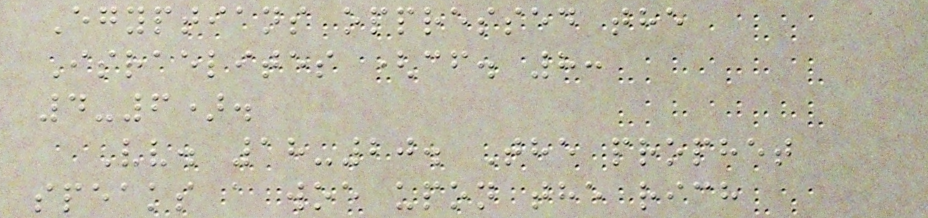Egyptians oppressed the
Israelites (cf. 8:
4-6).
Vv. 18-20. The prophet
speaks a woe upon the rich
